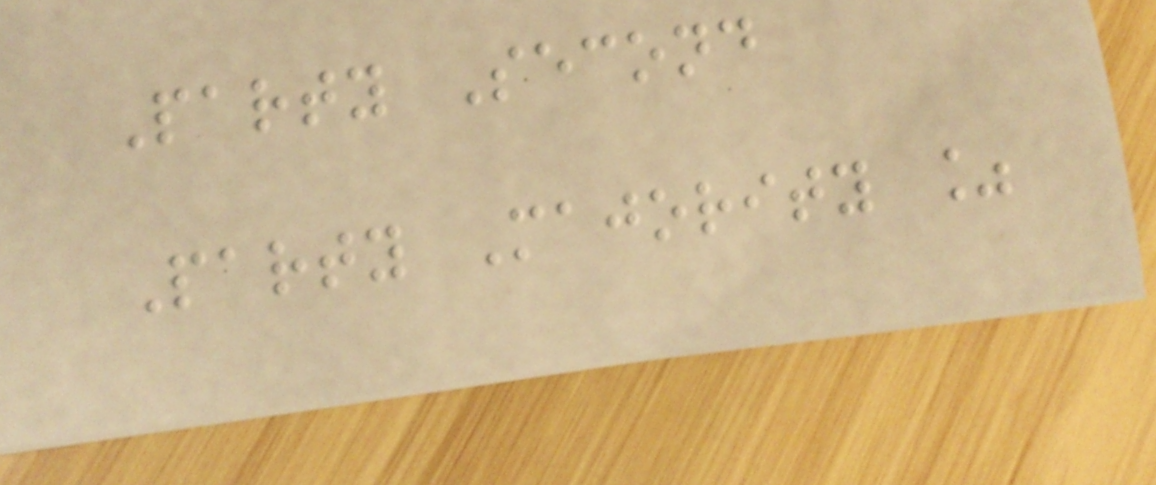Party Second
Party Majority %
